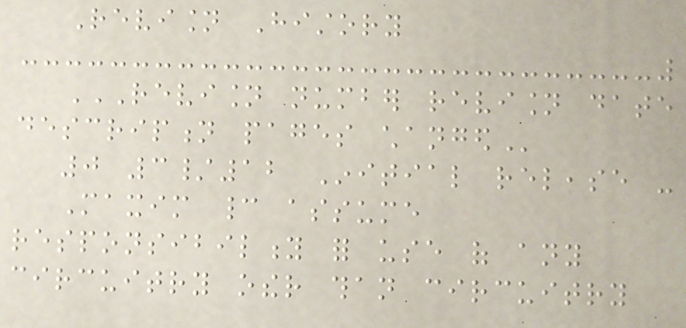Revision History
REVISION NUMBER REVISION DATE
DESCRIPTION PAGES CHANGED
0 3/12 Initial release -
Maxim cannot assume
responsibility for use of any
circuitry other than circuitry
